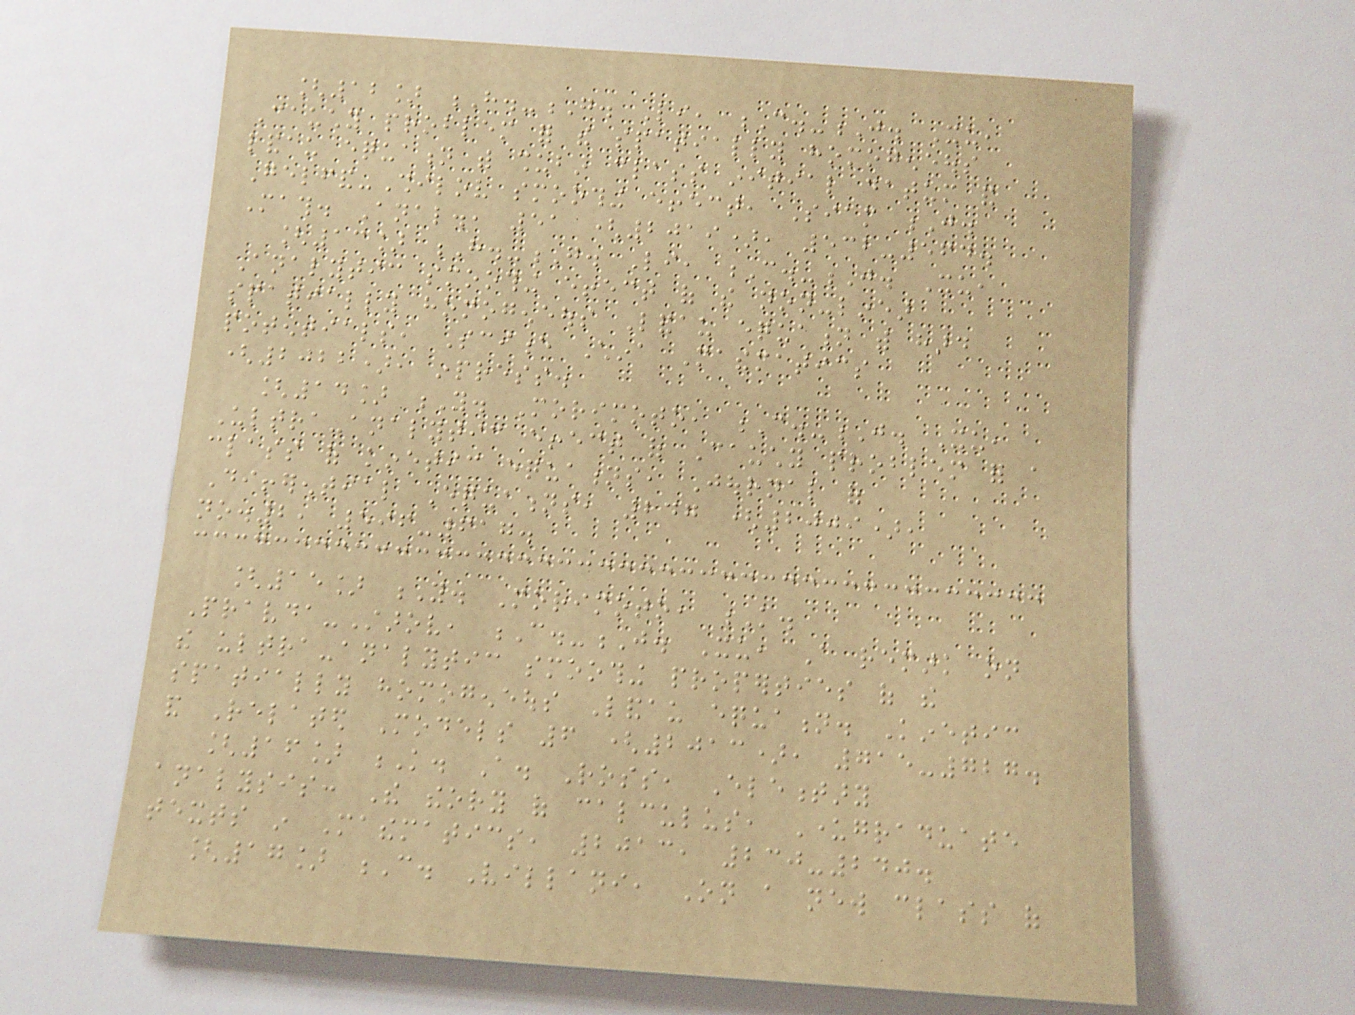[12] H.-G. Li, C.-J. Xu,
Cauchy problem for the spatially homogeneous
landau equation with shubin class initial datum and
Gelfand-Shilov smoothing effect, Siam J.
Math. Anal., 51 (2019), 532-564.
[13] H.-G. Li, C.-J. Xu,
Analytic smoothing effect of the non-linear
spatially homogeneous Landau equation with hard
potentials, Science China Mathematics
(2022), inpress.
[14] Y. Morimoto, C.-J. Xu,
Ultra-analytic effect of Cauchy problem for a
class of kinetic equations, Journal of
Differential Equations, 247 (2009),
no.2, 596-617.
[15] Y. Morimoto, K.
Pravda-Starov, C.-J. Xu, A remark on
the ultra-analytic smoothing properties of the
spatially homogeneous Landau equation. Kinetic
and Related Models 6 (2013), 715-727.
[16] K. A. Ross, Elementary
analysis: The theory of calculus, Undergraduate
texts in Mathematics, 2013, 230-240.
[17] C. Villani, On a new class of
